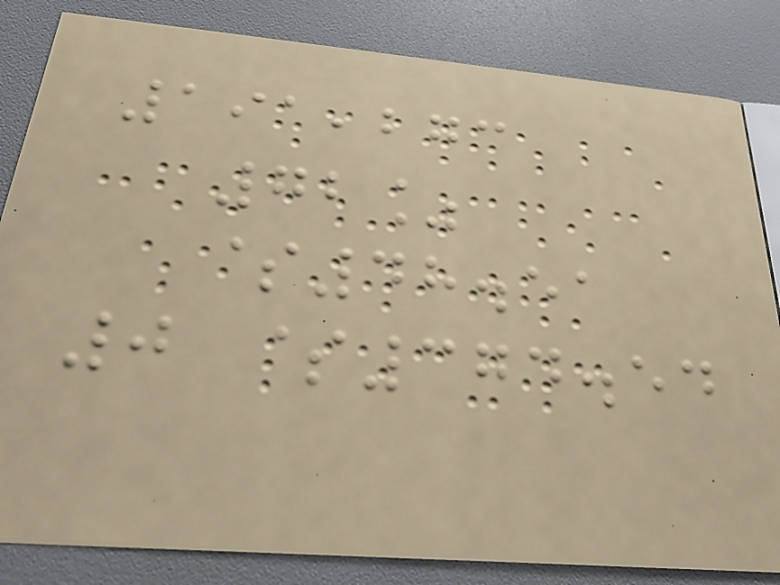191,273
72%
$48.51
0 $374.54
